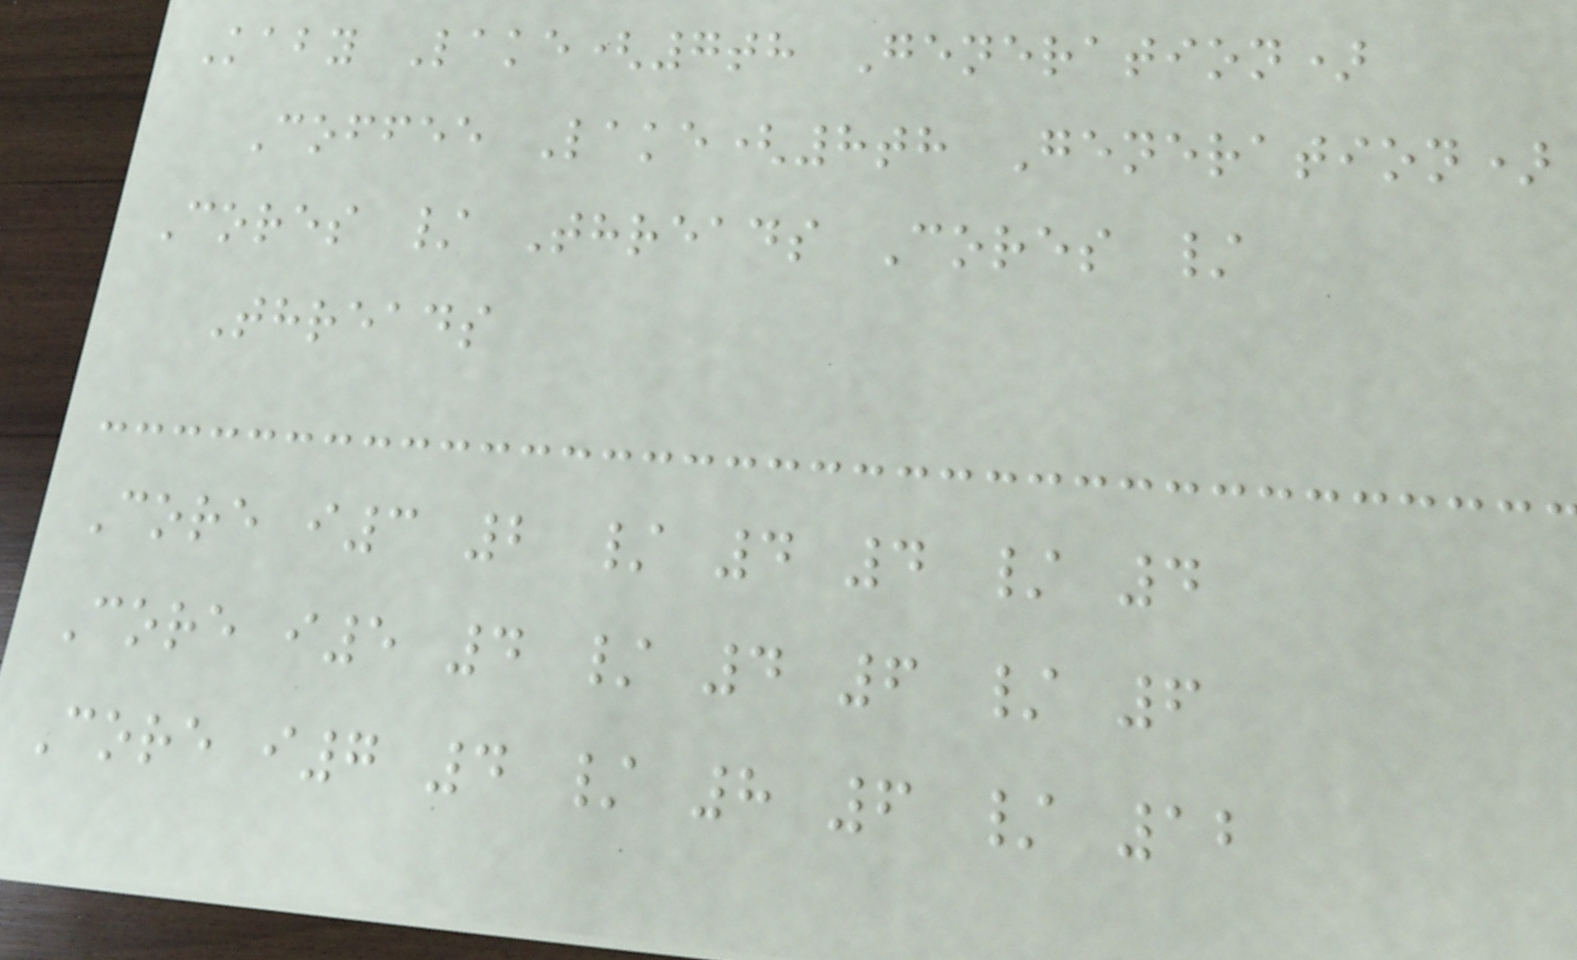Kaby Lake(7th Generation)
Coffee Lake(8th Generation)
Cores / Threads Cores /
Threads
Core i3 2 / 4 4 / 4
Core i5 4 / 4 6 / 6
Core i7 4 / 8 6 / 12
